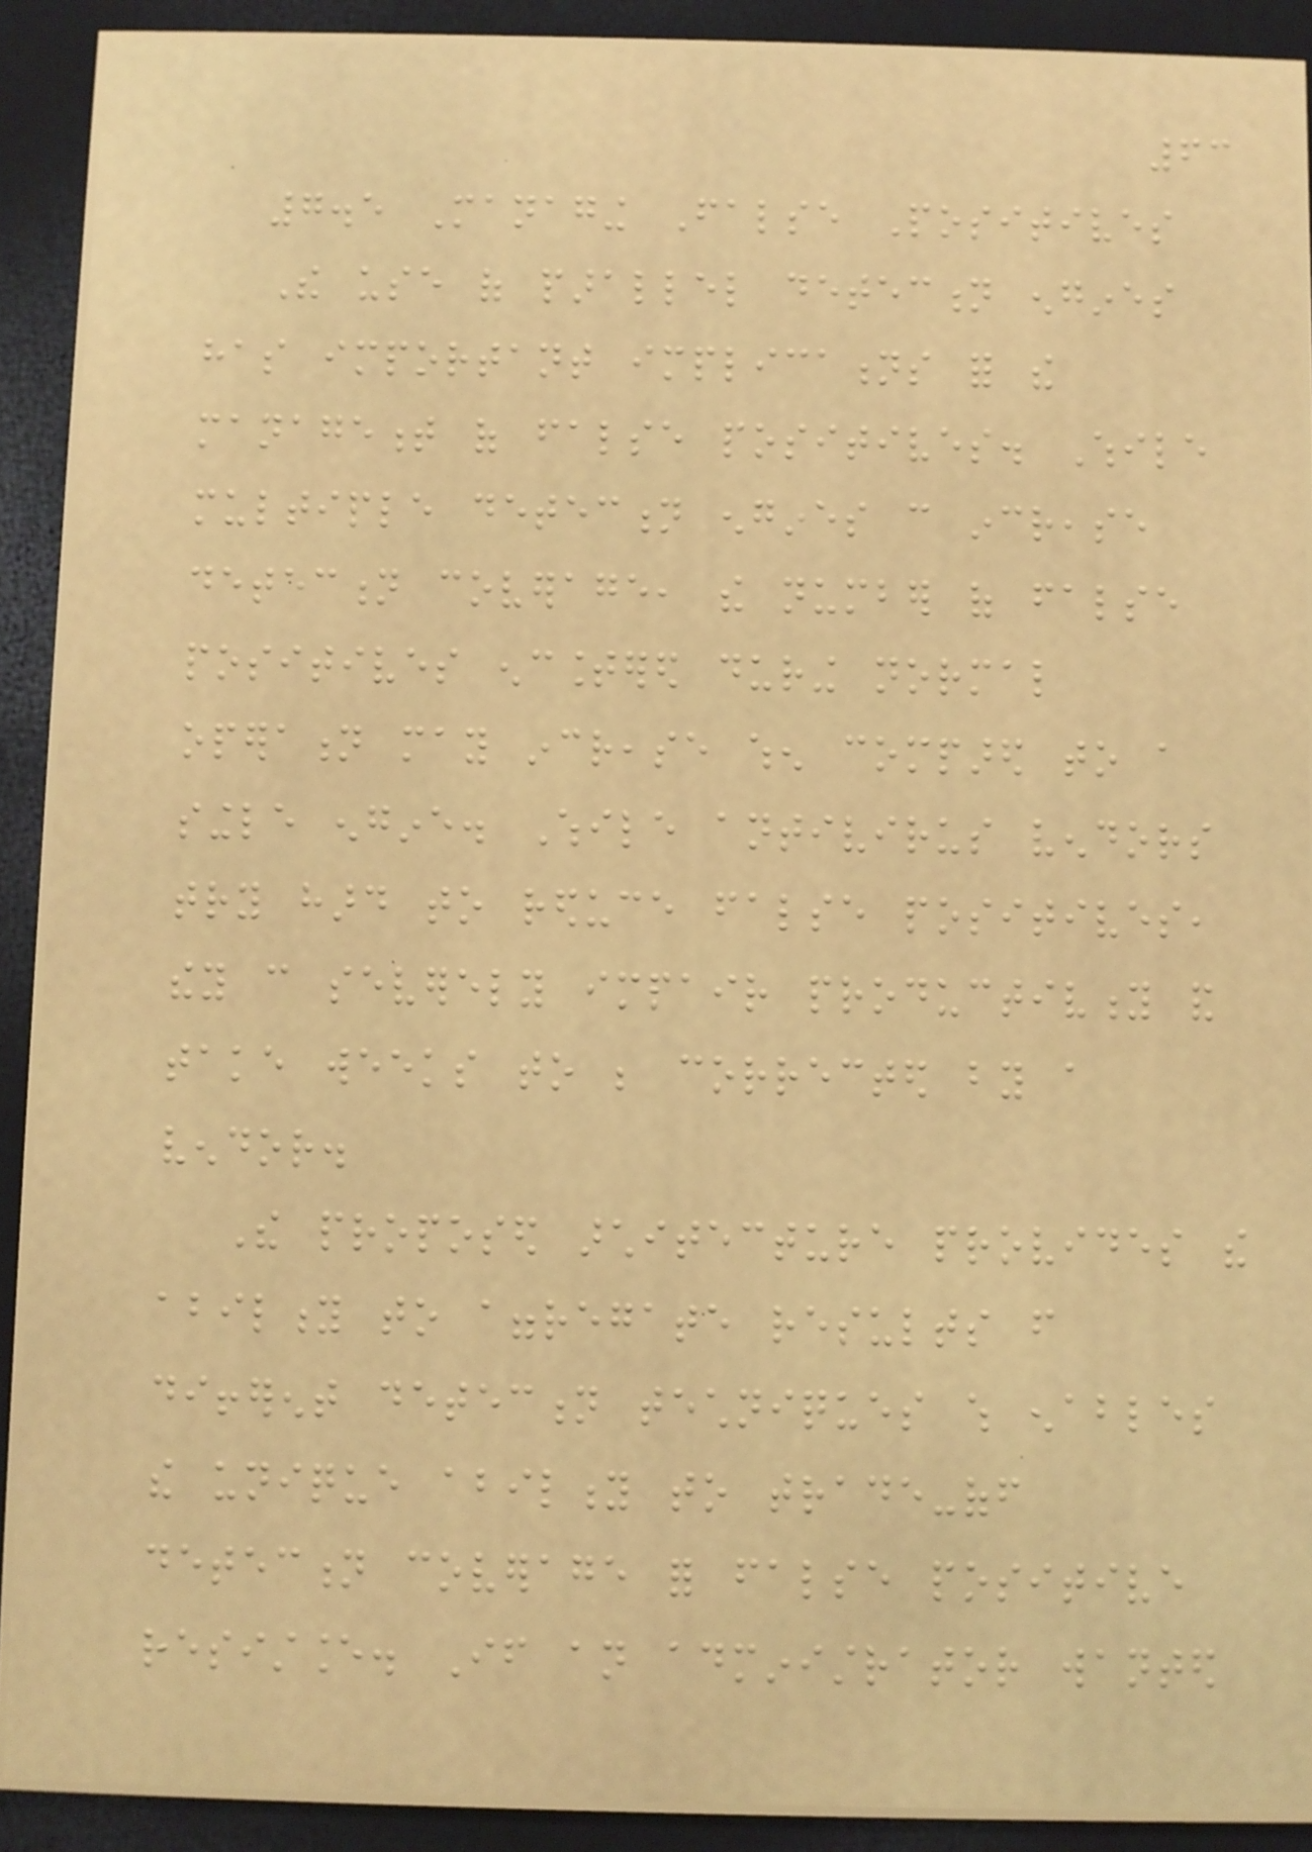63
7.5 Managing False Positives
The use of parallel detection engines
has important implications for the
management of false positives. While
multiple detection engines can increase
detection coverage, the number of false
positives encountered during normal
operation may increase when compared to a
single engine. While antivirus vendors
try hard to reduce false positives,
they can severely impair productivity and
take weeks to be corrected by a
vendor.
The proposed architecture provides the
ability to aggregate results from
different detection techniques which enables
the unique ability to trade-off
detection coverage for false positive
resistance. If an administrator wanted
